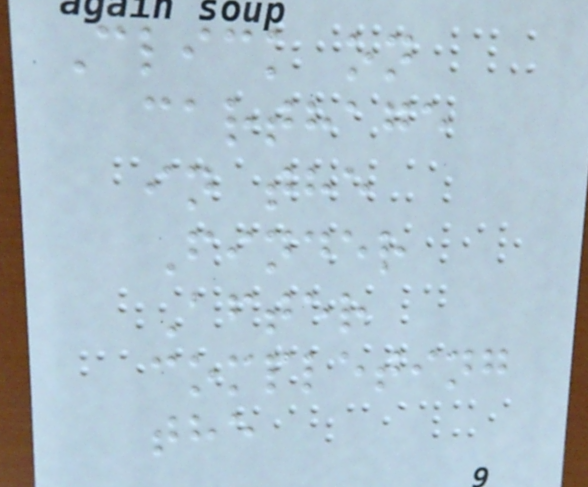Click on
carthage
in the
Finder
After
completing
the
